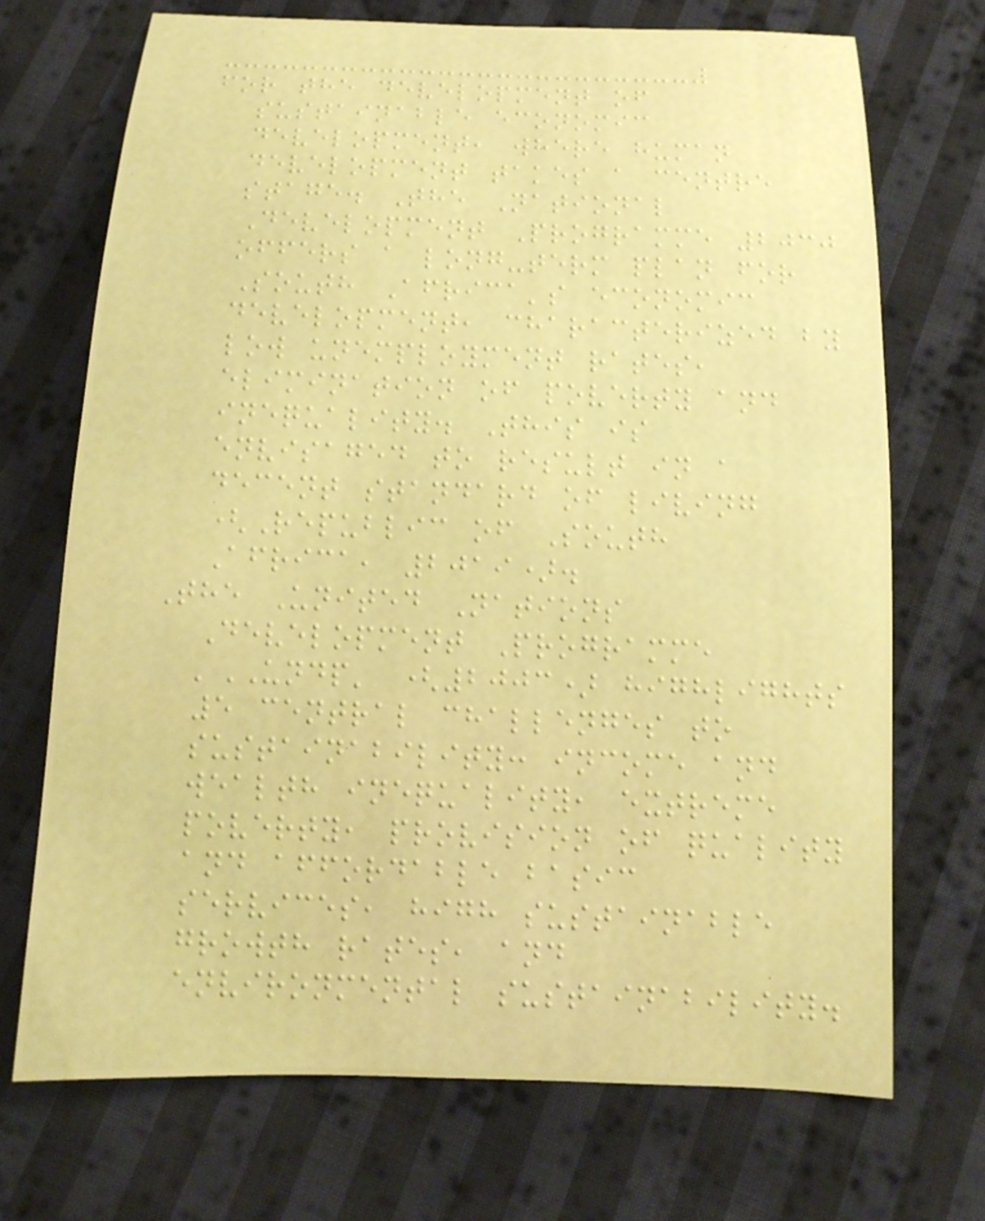for the development of
sustainable economic
development, where human
development takes a centre
stage. The National
Development Programme 2030
offers a long-term plan for
South Africa's economic
development, characterized by
low unemployment rates,
elimination of poverty and
inequality. This is
envisaged to result in a
decent standard of living
(Republic of South
Africa, 2019).
The United Nations
Development Programme
'UNDP' (2003) highlights
5 central challenges to
sustainability: income and
wealth inequality, extreme
poverty, provision of quality
and affordable basic
services, high sustainable
growth rates, and
environmental sustainability.
